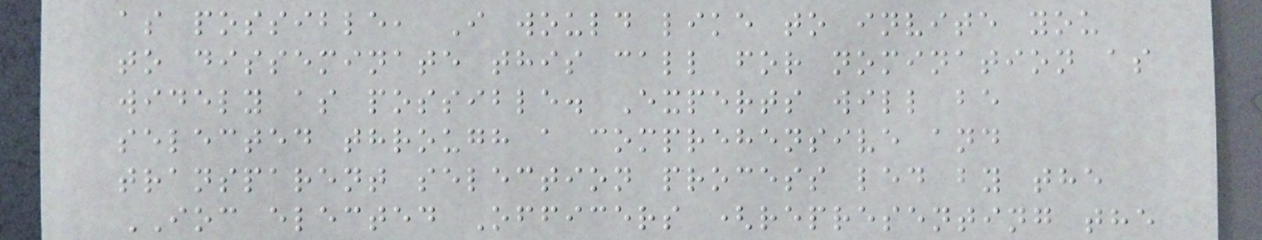as possible, I would like to invite you
to disseminate this call for nomination as
widely as possible. Experts will be
selected through a comprehensive and
transparent selection process led by the
IOC elected Officers (representing the
